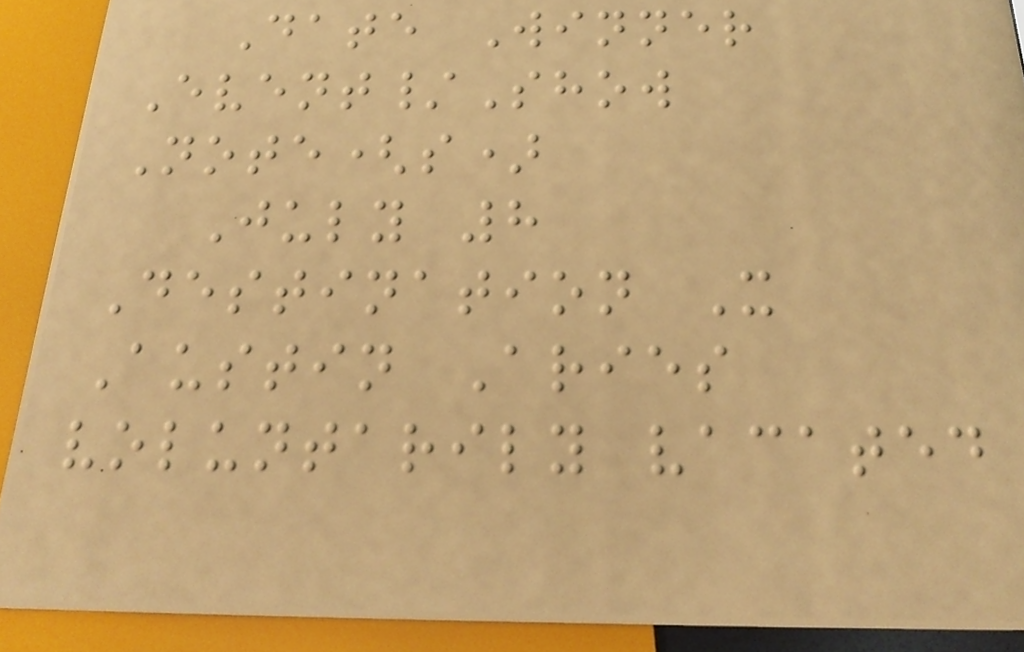Date Winner
Event/Show
Note(s)
July 8
Destination X
Austin Aries
voluntarily vacated
